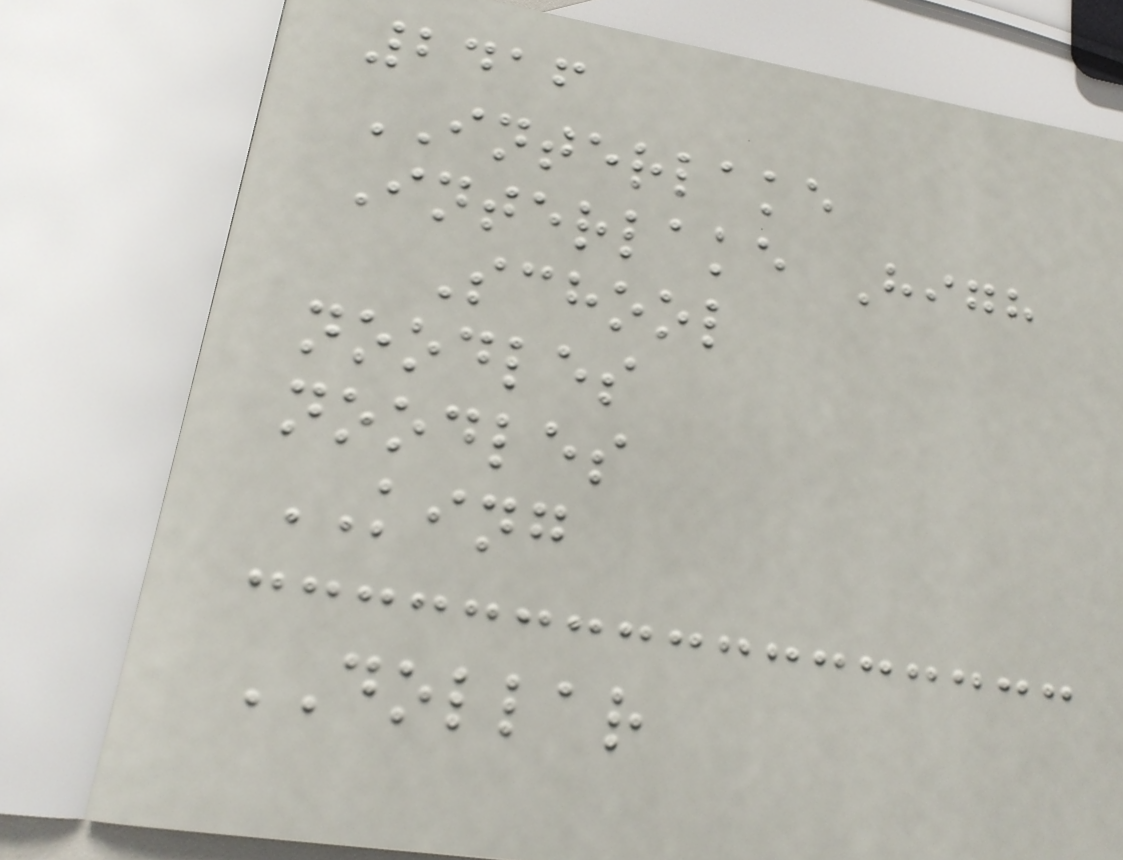2416
INTERLAKE
Interlake High
School
noodles
noodles
KING
DOLLAR
